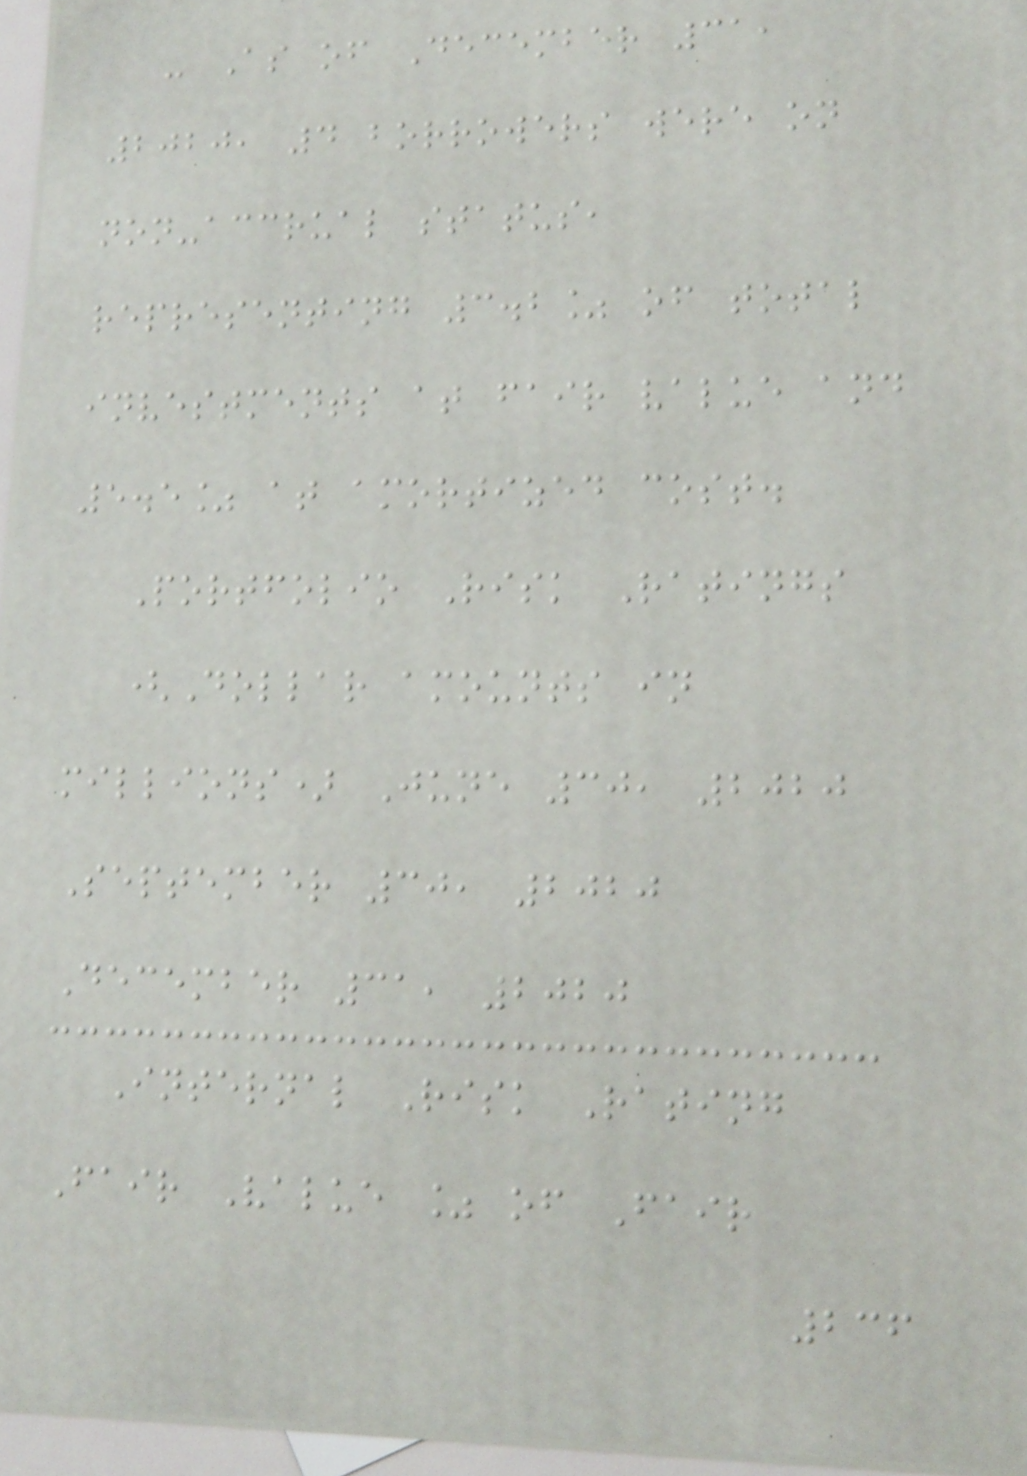- As of December 31,
2020, 4 borrowers were on
non-accrual status,
representing 3.2% of total
investments at fair value and
5.5% at amortized cost.
Portfolio Risk Ratings
(Dollar amounts in
millions) June 30, 2020
September 30, 2020
December 31, 2020
Internal Risk Rating
Fair Value % of Fair
236
